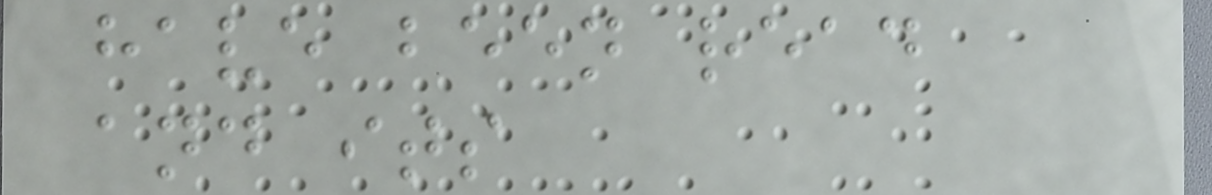have been read
and its
